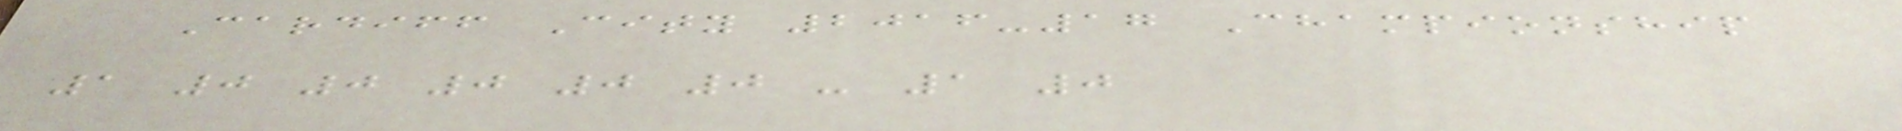Cardiff City 2016-17 Championship
1 0 0 0 0 0 - 1 0
